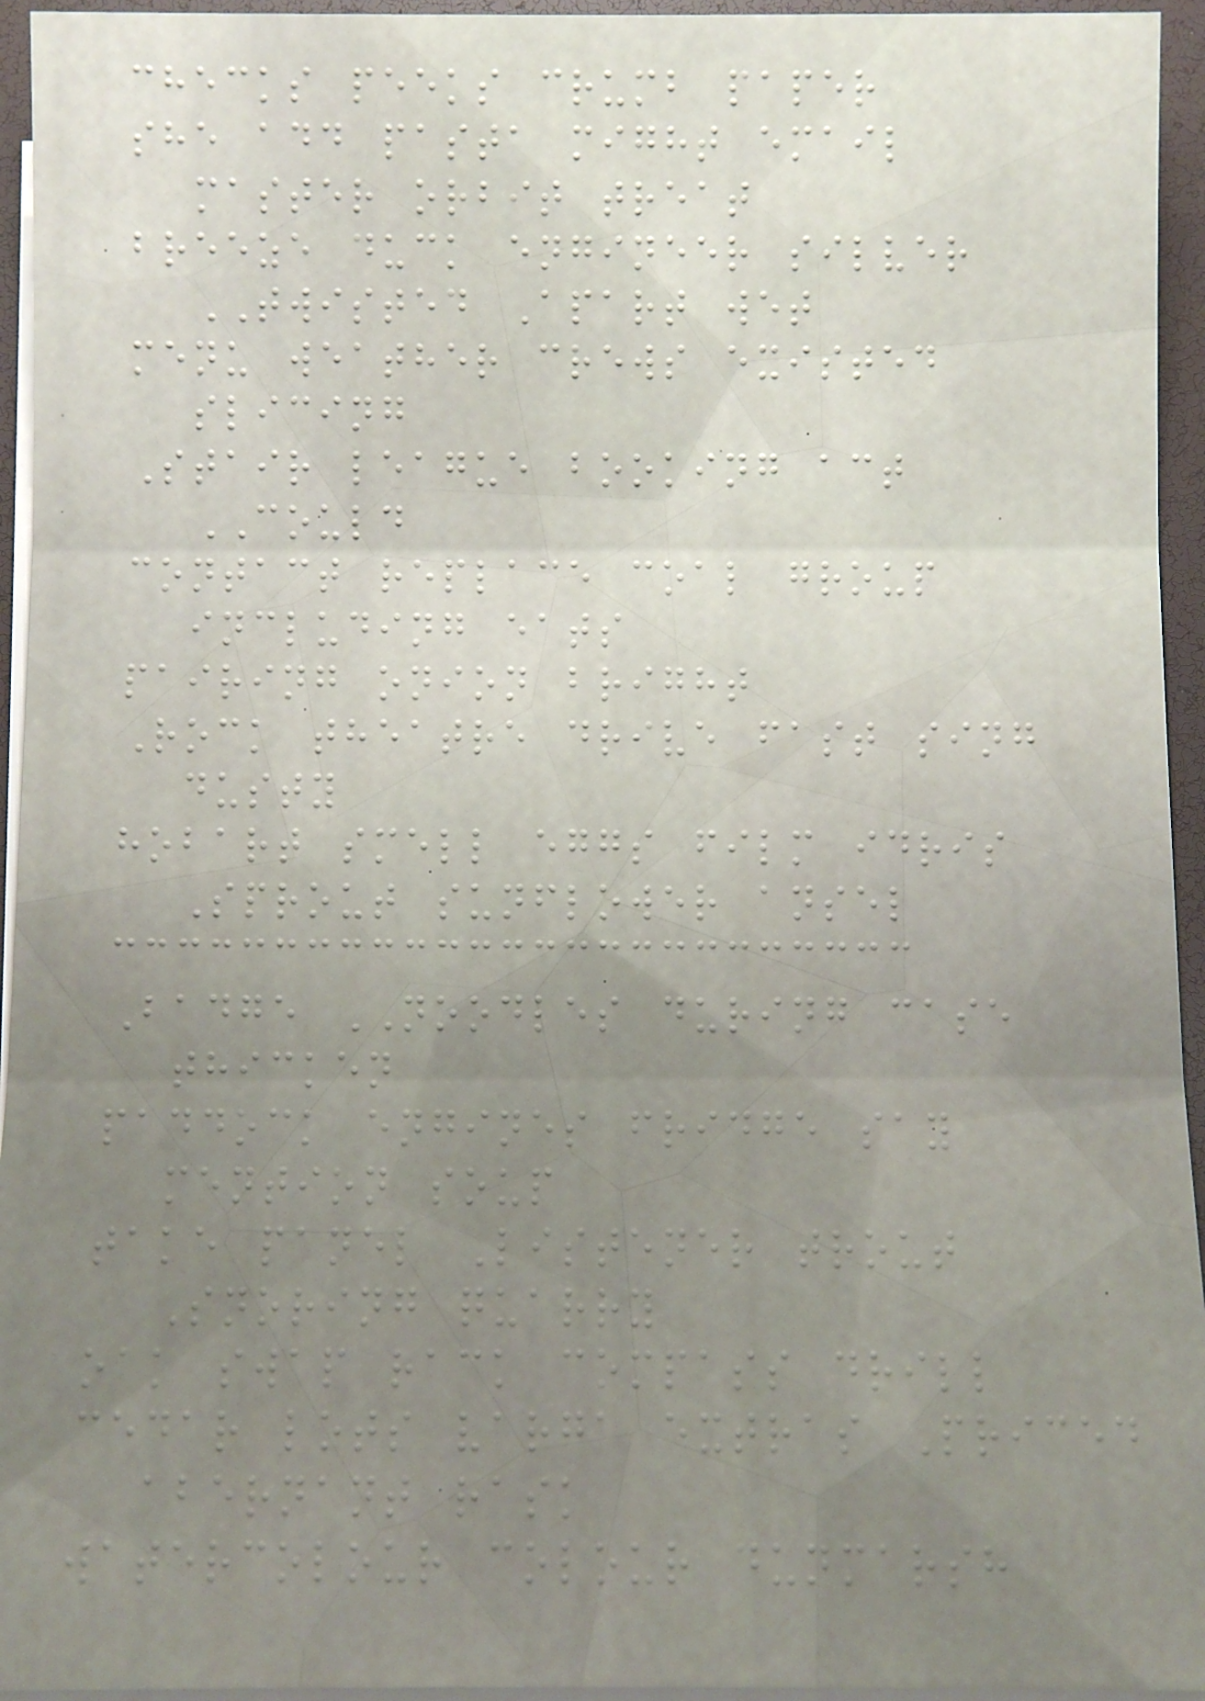checks peeks crumb paper
she add pasta might email
master orbit treat
breeze duck engineer silver
TWISTED Apart wet
menu weather crews existed
slicing
Stair league booking act
COULD
contact replace coal group
including eats
pairing onion bright
Rock theatre drive fast sing
dusty
hobart smell eggs film idris
Sprout sunflower ansel
Badge NOODLES during case
thicken
paddock engines fridge say
mention soup
take panel Listener trout
Snoring quarry
oak swap rack compass drill
cedar lots varga extras Priced
abernant rask
watercolour colour dunmarsh
